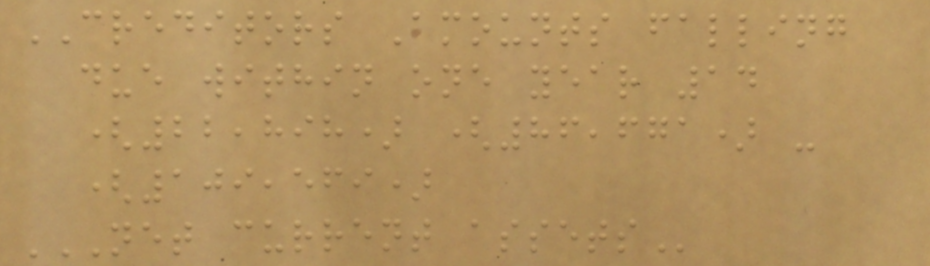CREDITORS Amounts falling
due within one year 14
(22,898) (86,671) -
(109,569)
NET CURRENT ASSETS
